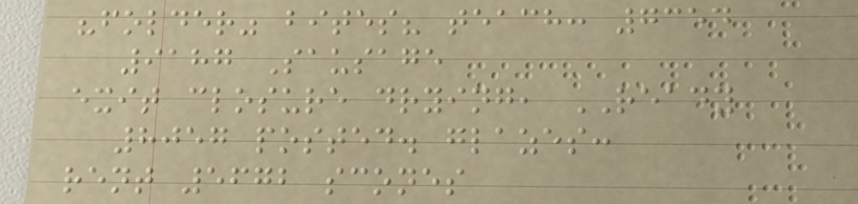"folder" bites? teach: 7354
9187 Sausage
exit closure drying, READY
8057 posted. glazes:
rent 5672 scones
